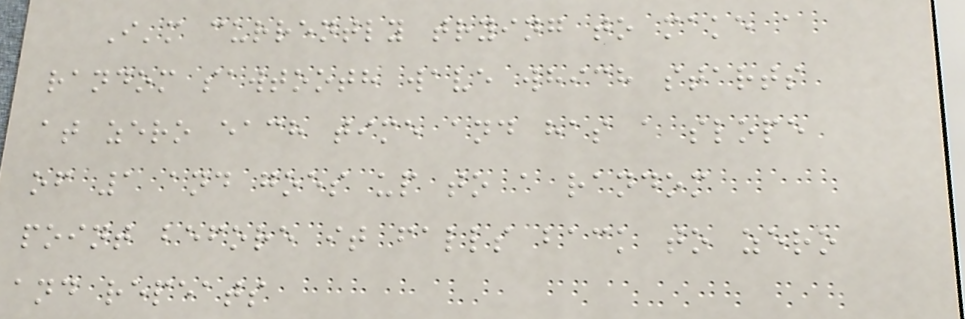I'm currently trying to make a
random sawtooth wave which starts
at zero each time and has a slope
of 1 and goes up to a random
point before it falls back to zero
and repeats
